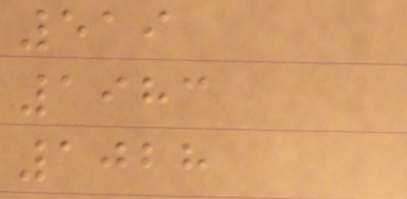519
1983
1028
